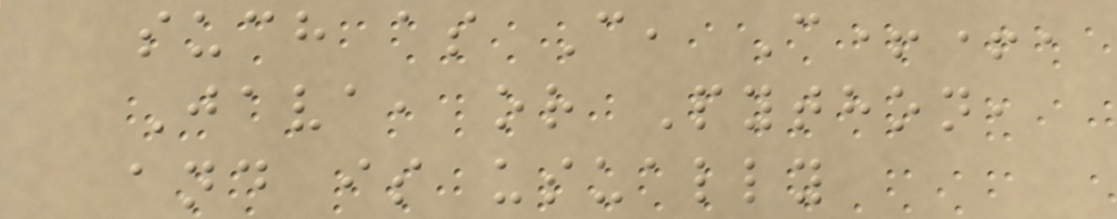such as C, C++,
Java, or Python,
and is usually
